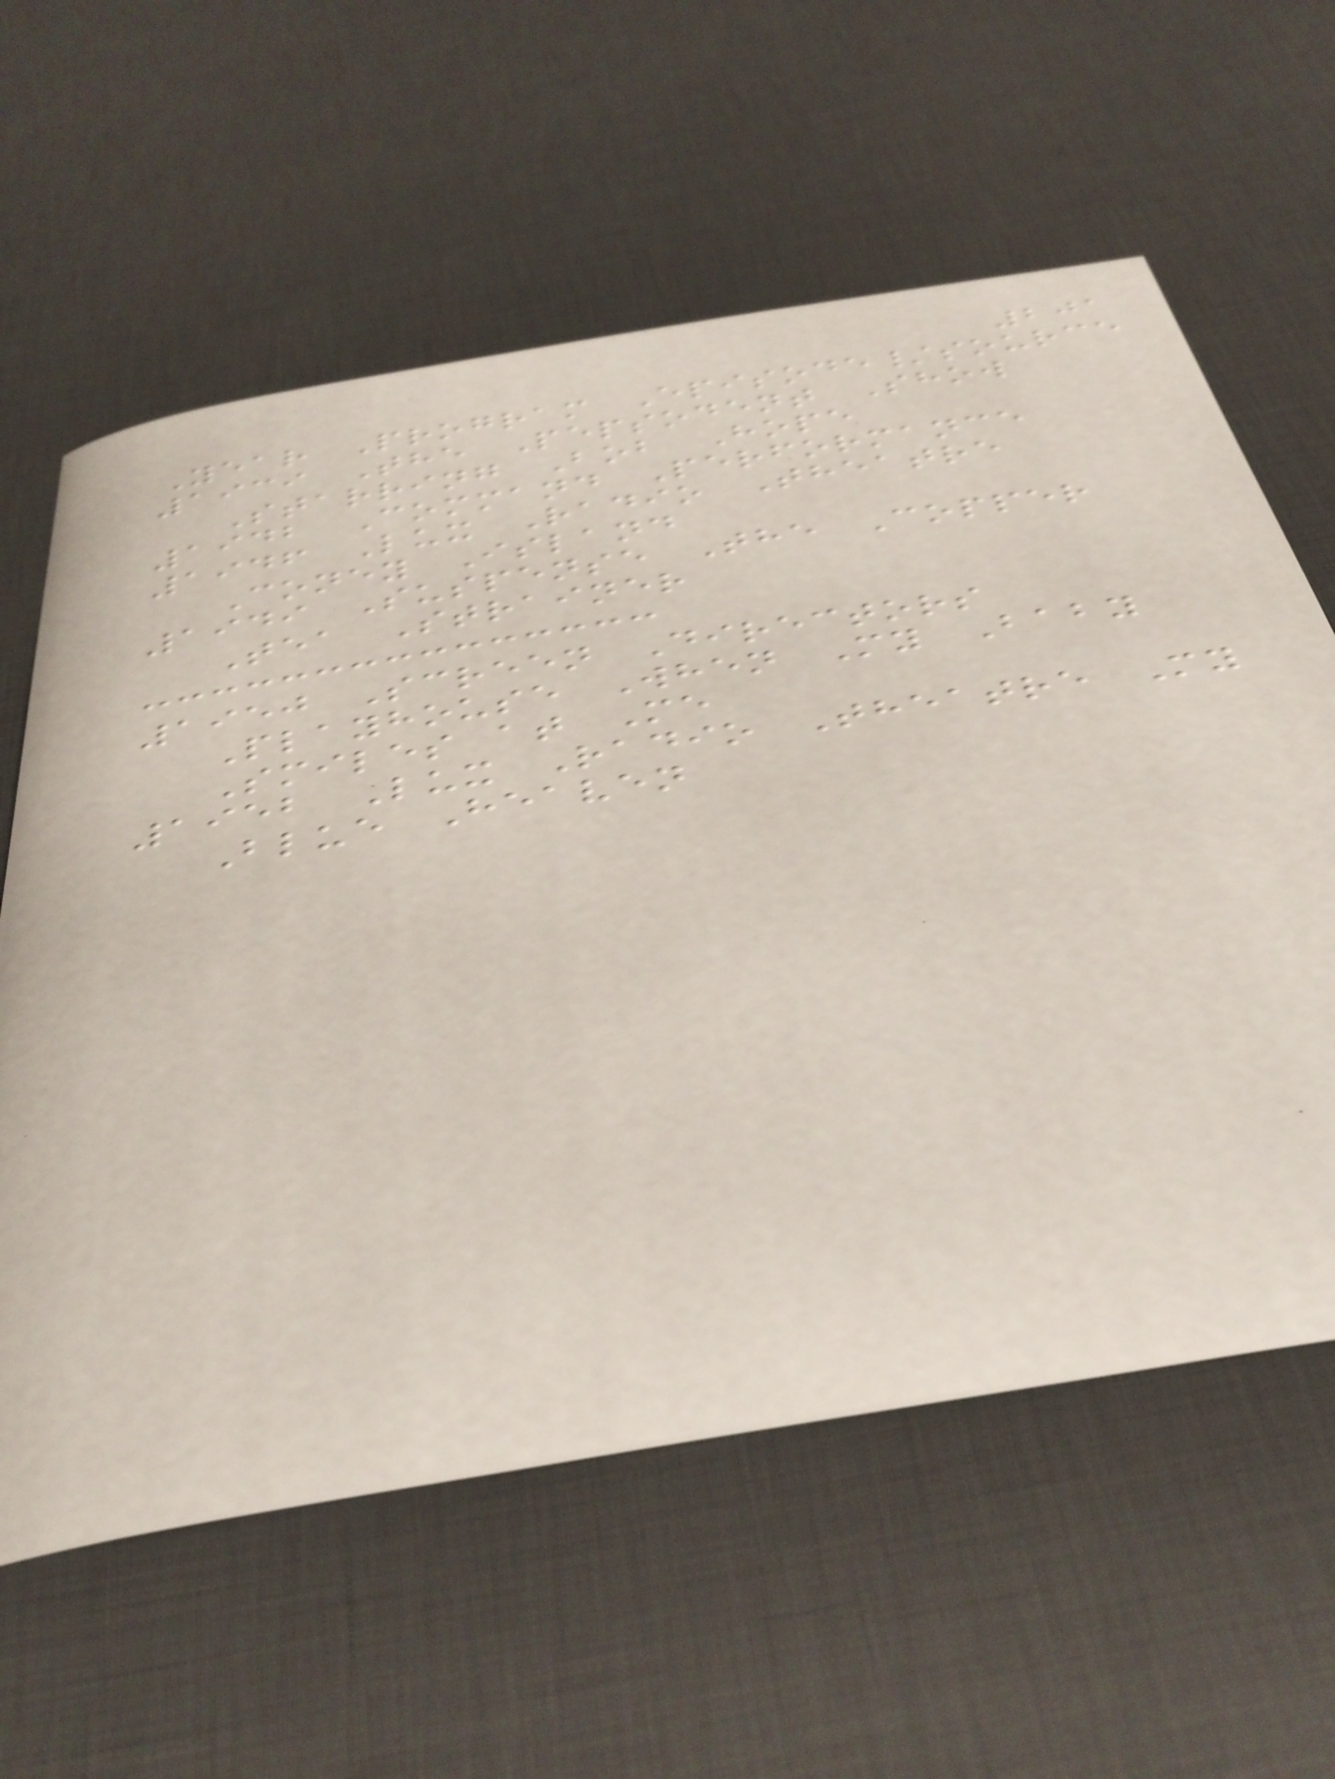201
Year Program Episode/source
1939 The Pepsodent Show
Starring Bob Hope
1942 Command Performance
1946 Lux Radio Theatre
Coney Island
1949 Suspense The Copper
Tea Strainer
1950 Screen Directors
Playhouse When My Baby
Smiles at Me
1952 Lux Radio Theatre My
Blue Heaven
